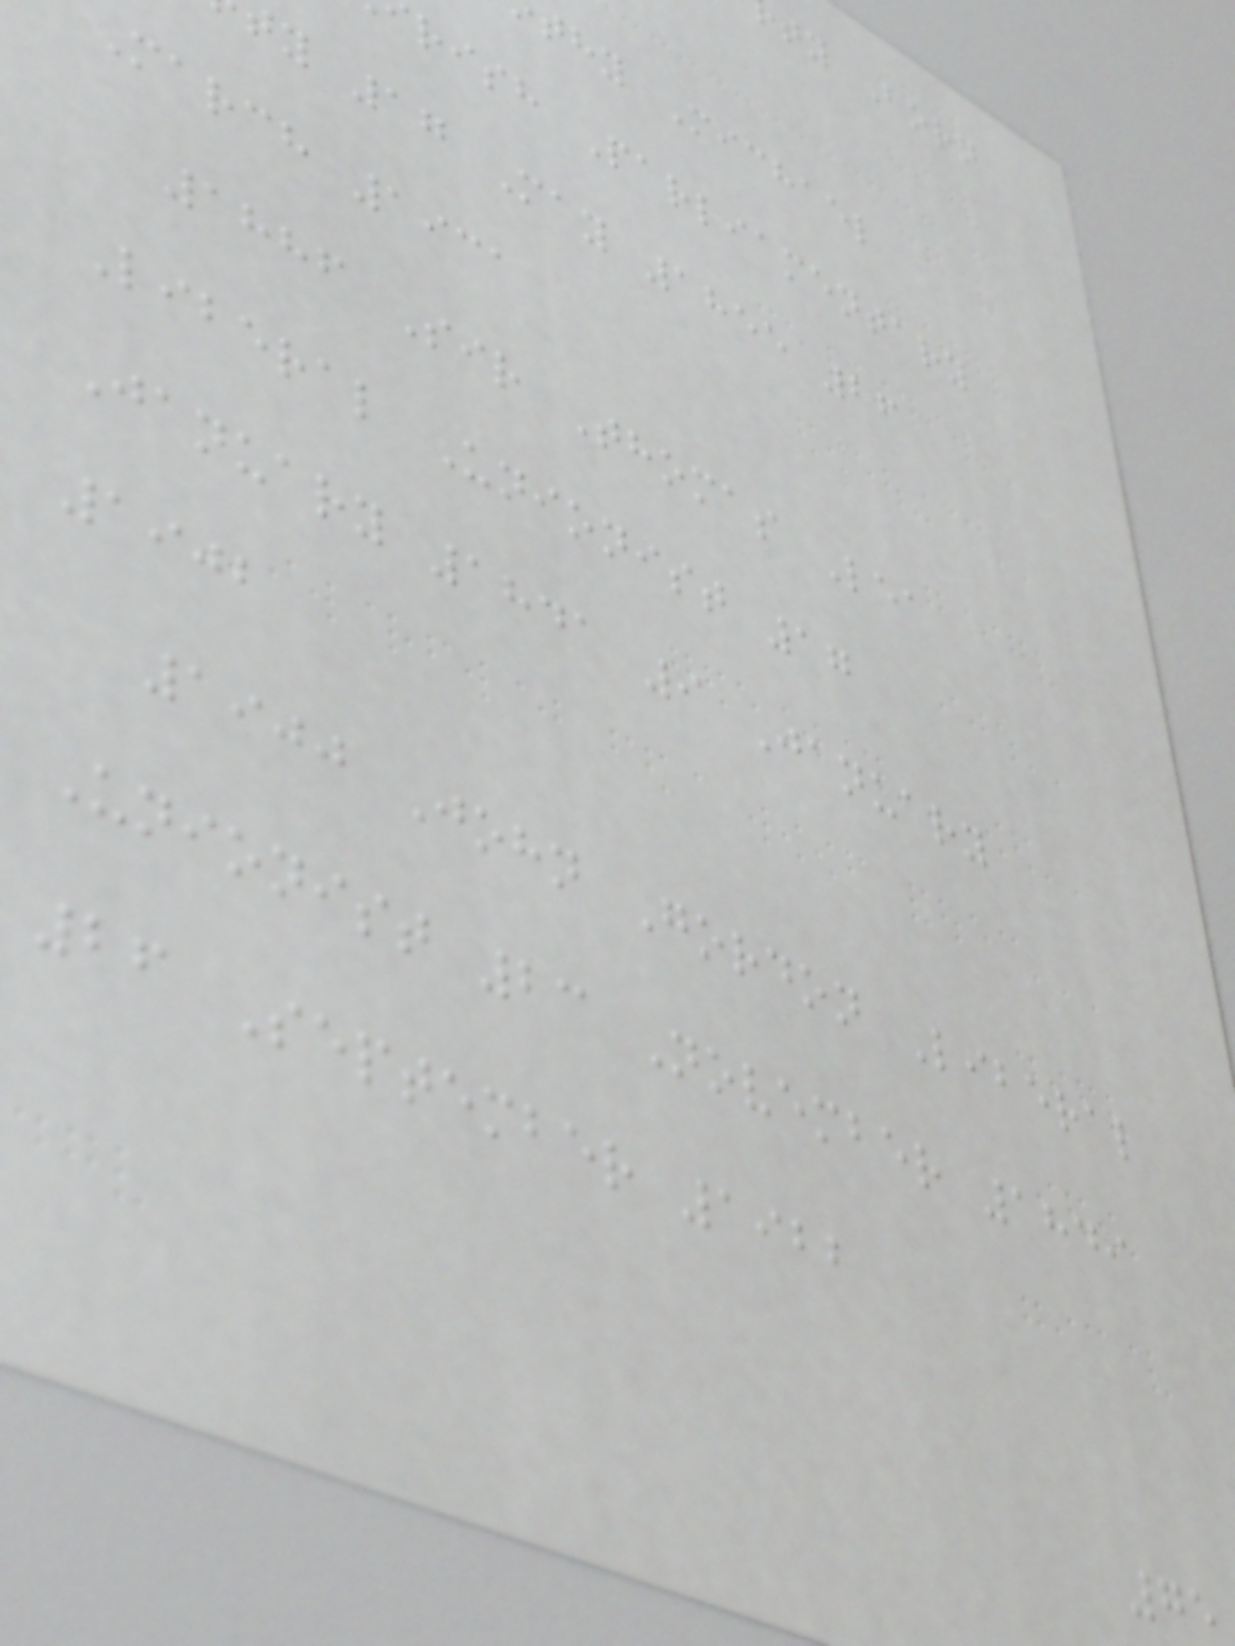ty Born
thy Michael
rish Parliamentary
y 17 May 1855 26
March 1931
1886 Sir Thomas Lea
Liberal Unionist 17
January 1841 9 January
1902
1900 John Gordon Liberal
Unionist 23 November 1849
26 September 1922
75
